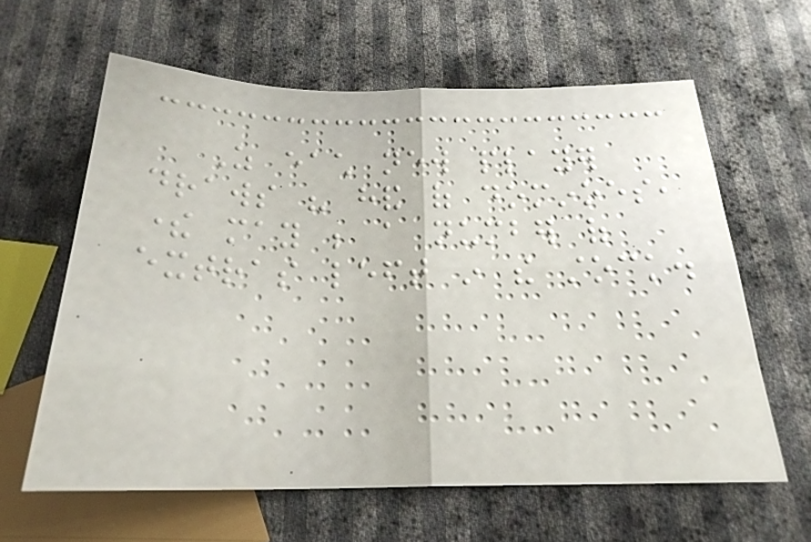As each new player
draws his hand of dominoes,
there may be a number of
extras left in the stock.
